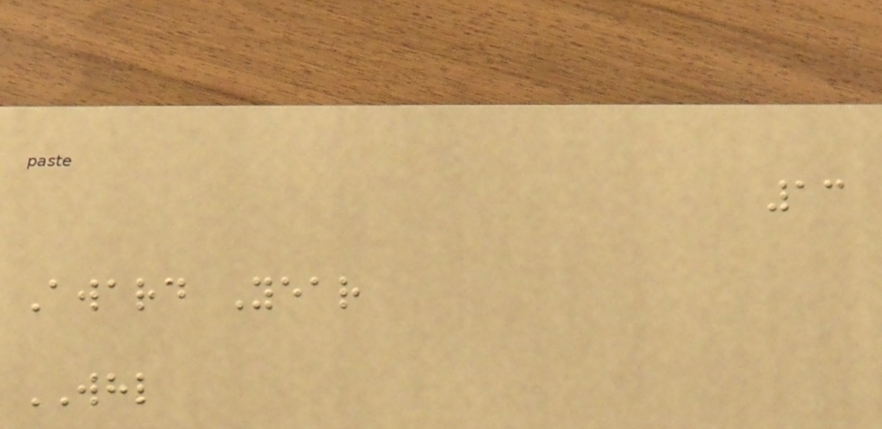13
Award Year
WHL
